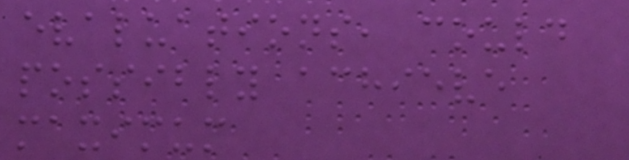evaluations, could
possibly achieve
maximum
